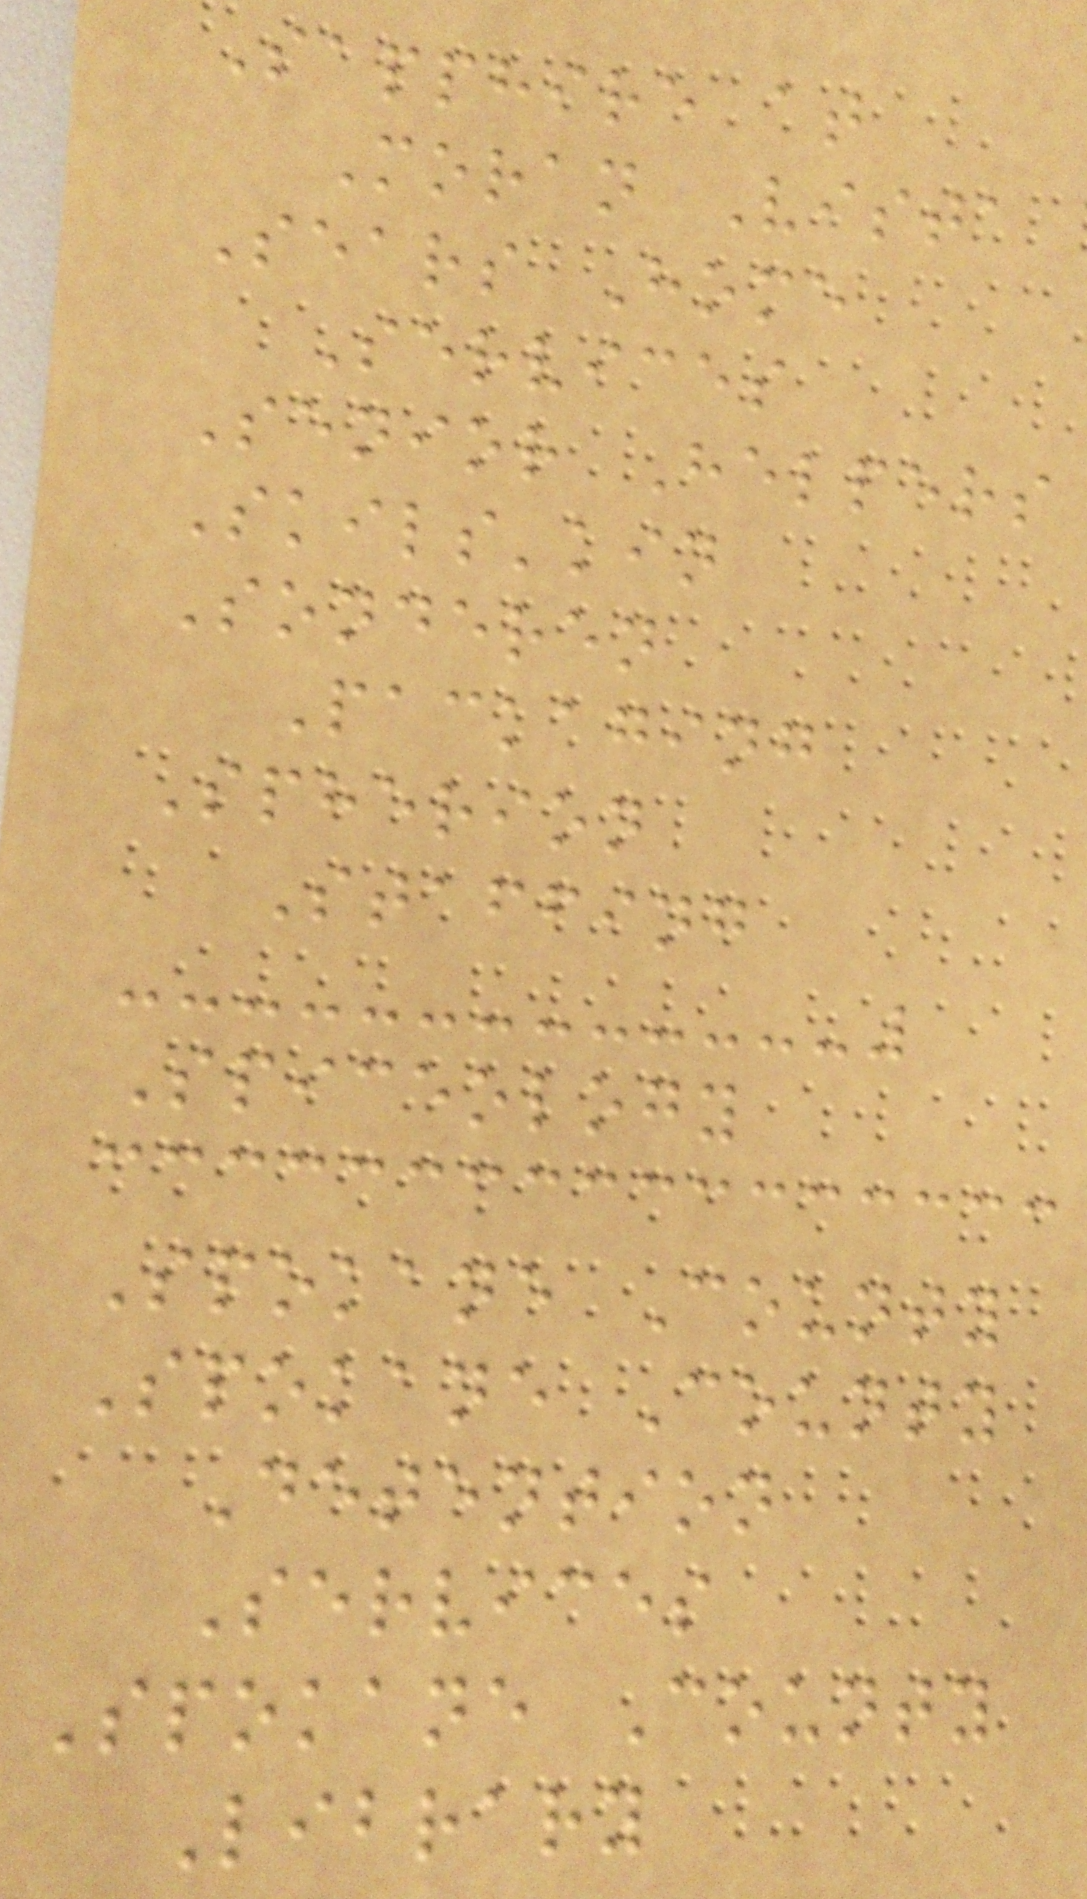Sapphire at
Moran Vista
Sears Home
Services
Senior Helpers
Skils'kin
Sonderen
Packaging
Spherion
Staffing
Spiceology
Spokane County
Spokane County
Detention
Services
Spokane County
Library
